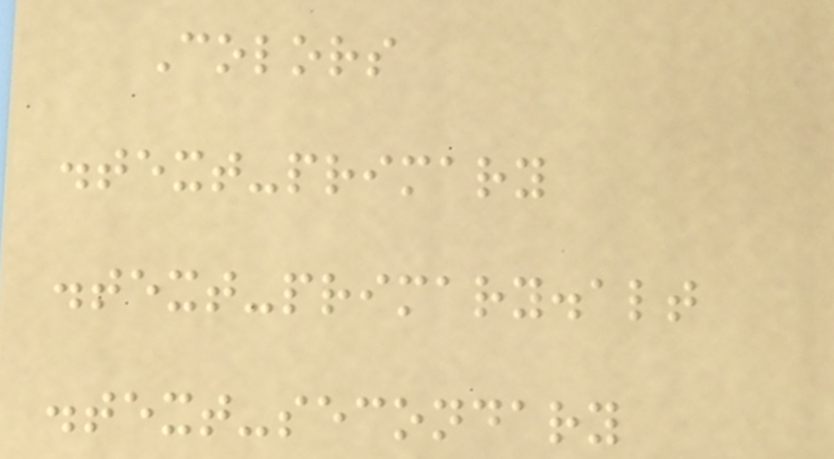Colors
.text-primary
.text-primary.alt
.text-secondary
